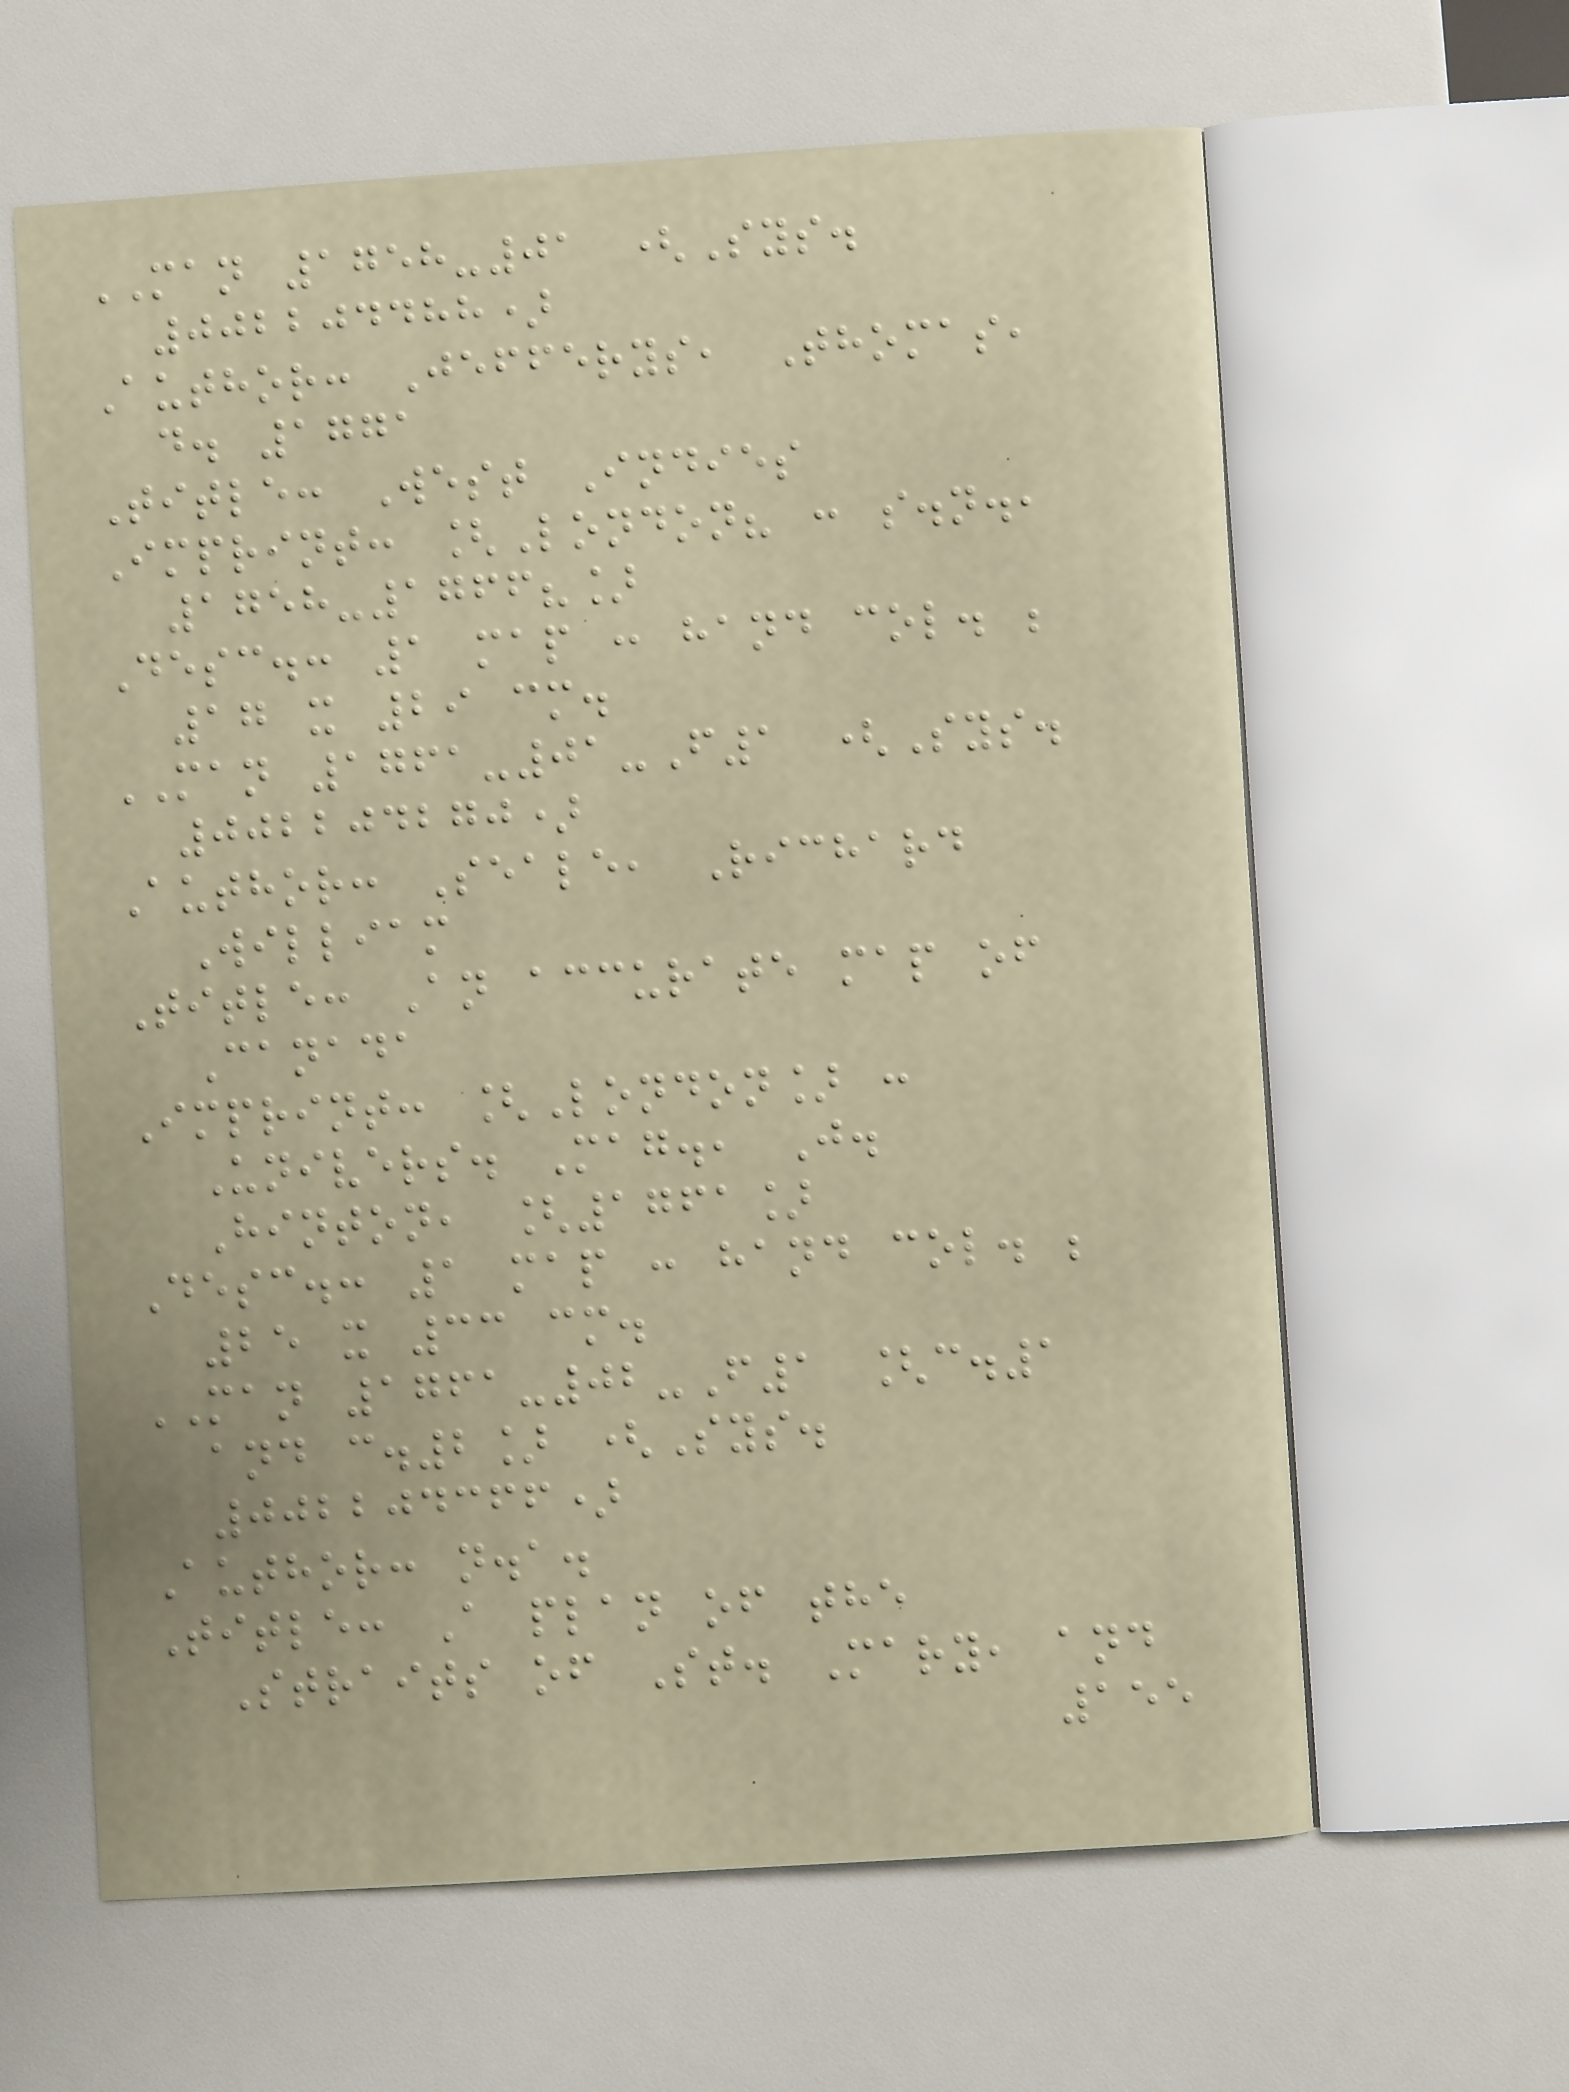MAN 1758-01 (Sys.
002204488)
Author: Jefferys, Thomas,
d. 1771
Title: West Indies
Imprint: [London? : s.n.,
1758-1766?]
Desc.: 1 map : hand col. ;
17 x 29 cm.
MAN 1761-01-F1 (Sys.
002204270)
Author: Seale, Richard
William
Title: An accurate map of
Canada
Imprint: [London] :
Univers. Mag., J.
Hinton, [1761]
Desc.: 1 map : hand col. ;
25 x 33 cm.
MAN 1761-02-F1 [c.1
and c.2] (Sys.
002204366)
Author: n.a.
Title: A plan of the
Straits of St. Mary, and
155
